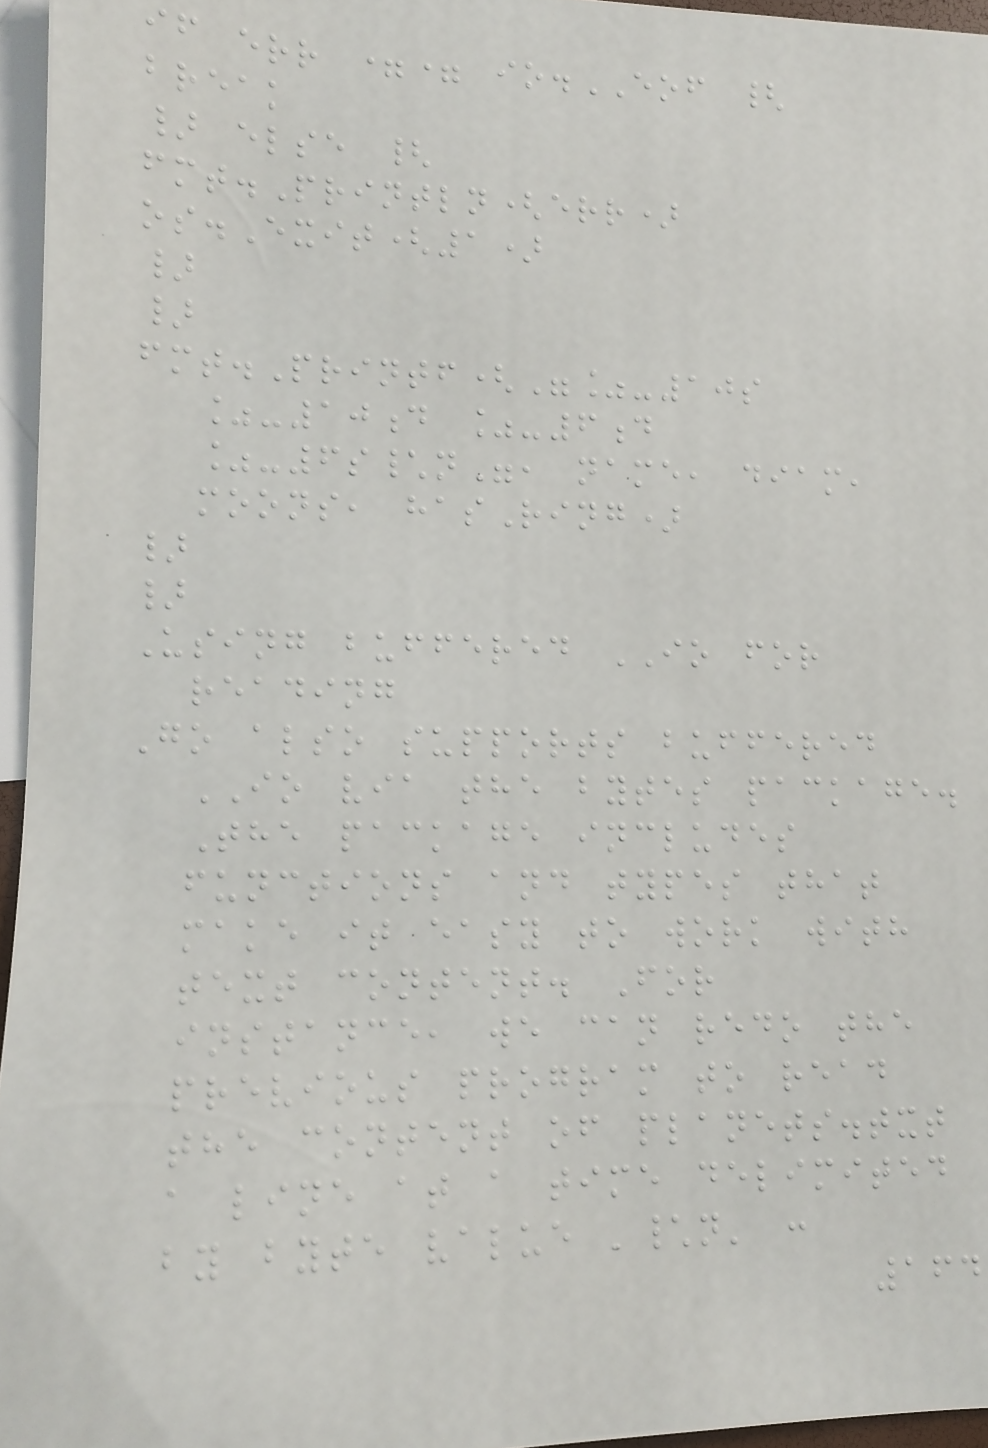if err == io.EOF {
break
} else {
fmt.Println(err)
os.Exit(1)
}
}
fmt.Printf("%-10s
%-10d %-6d
%-6s\n", name, diam,
moons, hasRing)
}
}
Using buffered IO for
reading
Go also supports buffered
IO via the bytes package.
The package includes
functions and types that
make it easy to work with
text content. For
instance, we can redo the
previous program to read
the content of planets.txt
a line at a time delimited
by byte value '\n' :
164
